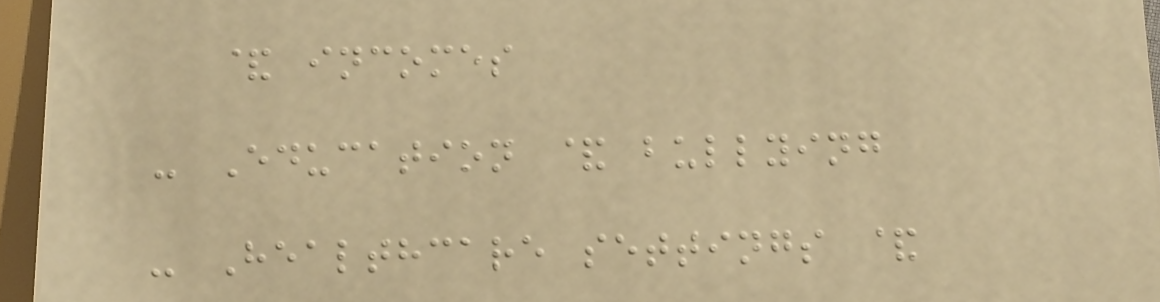& incomes
- Education & bullying
- Healthcare settings &
